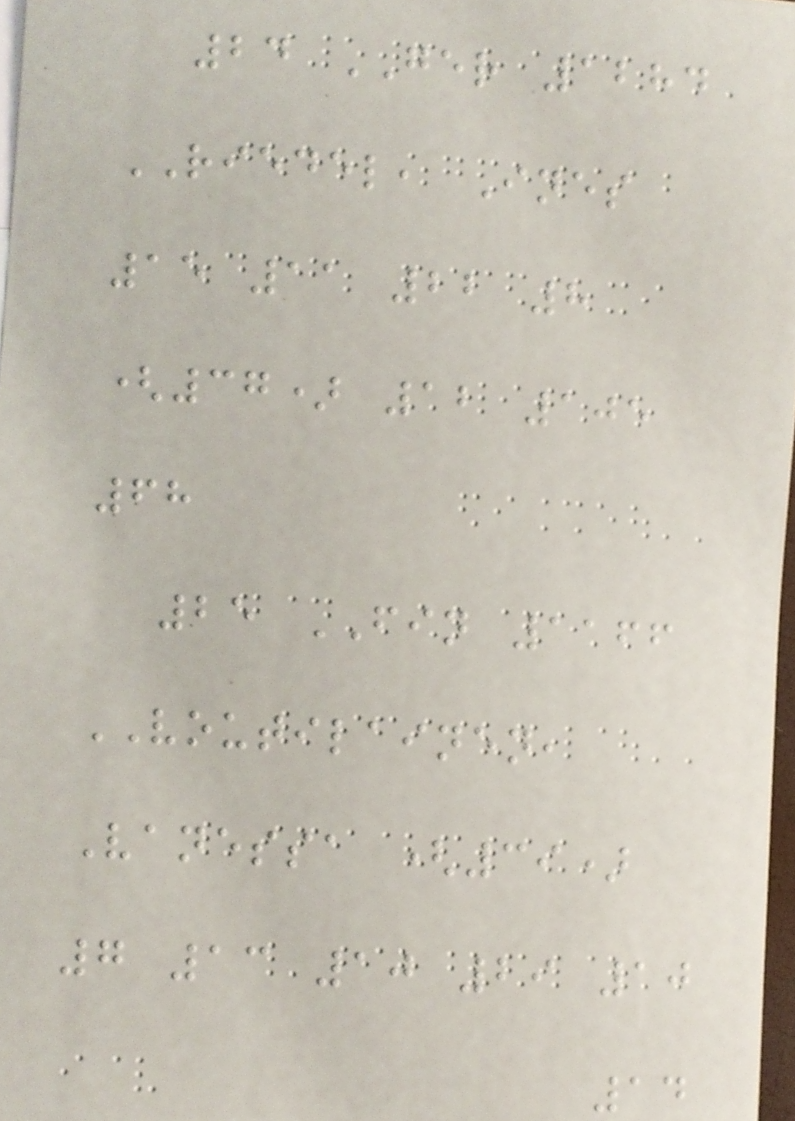24 GER 1284
RIEDEL, Ines
15 11 22 8
(37) 12 105
68
25 FIN 1166
VOUTILAINEN,
Vanessa (39)
7 13 10 29 10
14
